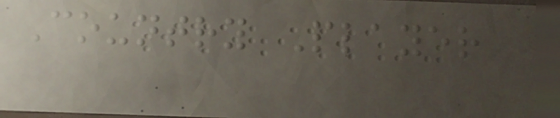Country Player
